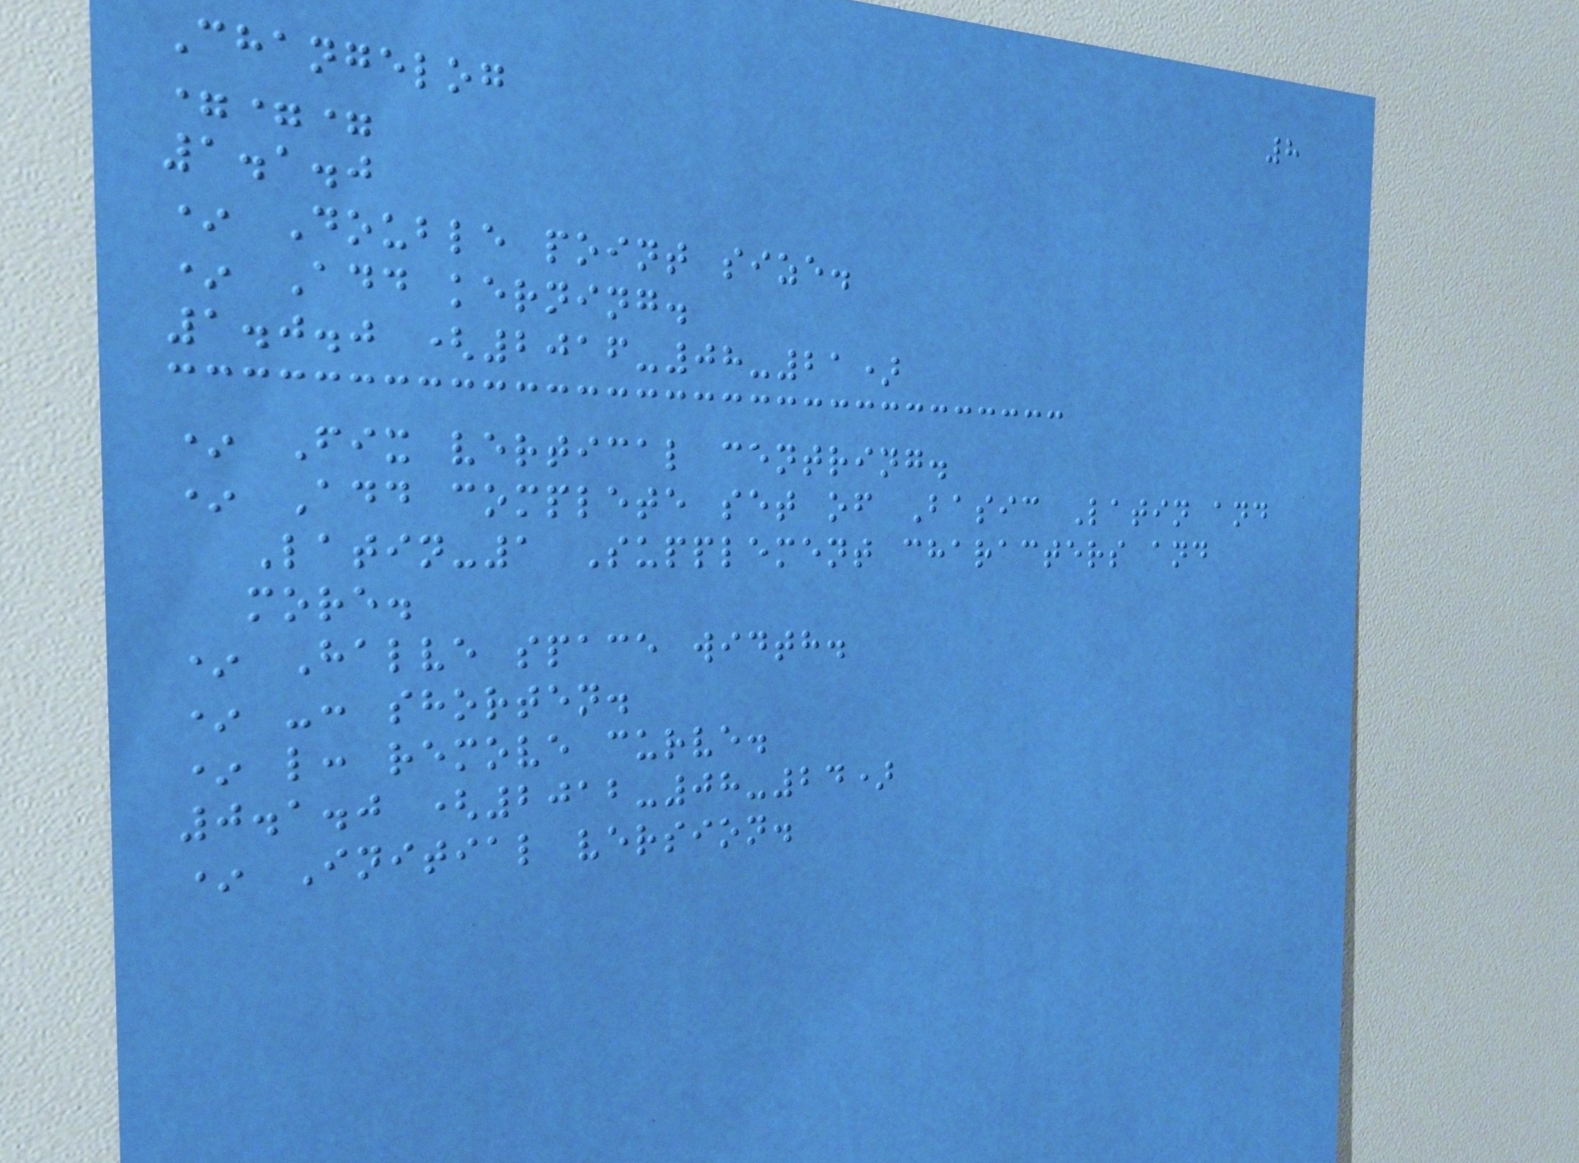8
Changelog
===
1.1.0
* Double point size.
* Add kerning.
1.0.0 (2016-08-21)
* Fix vertical centring.
* Add complete set of Basic Latin and
Latin-1 Supplement characters and
more.
* Halve space width.
* -: shorten.
* l: remove curve.
0.1.0 (2012-08-24)
* Initial version.
